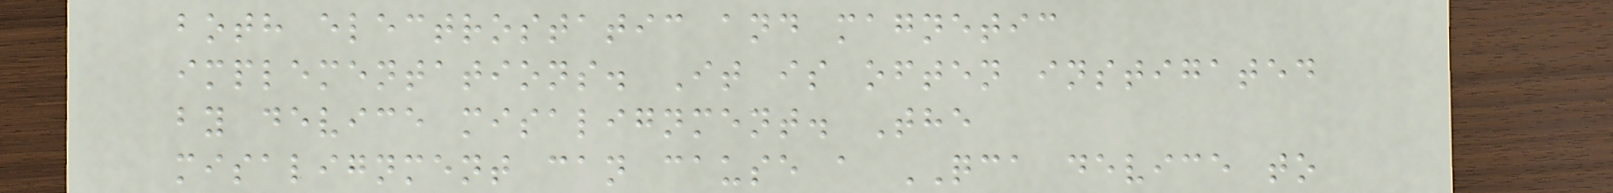both electrostatic and magnetic
implementations. It is often instigated
by device misalignment. The
misalignment can cause a QCA device to
